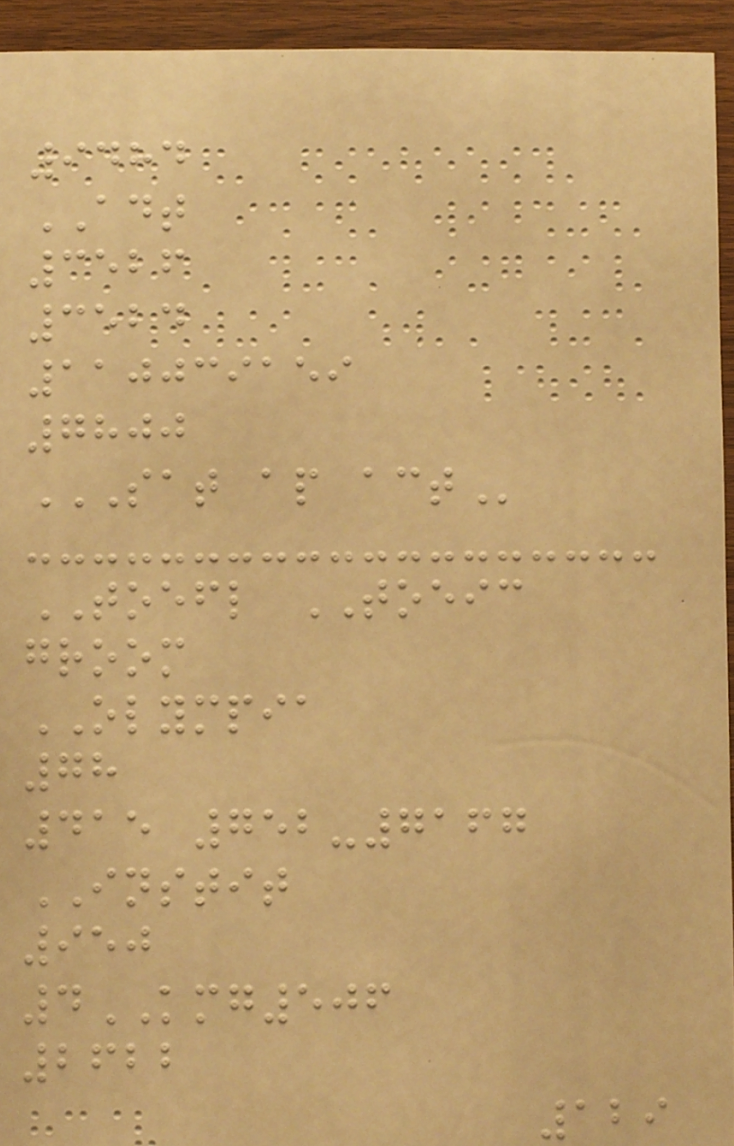9484
ADT
3526
3524
110039159
7800
SAT AP ACT
TOEFL TOEIC
groom
OLYMPIA
78
415 752-7167
INSTIT
950
4KMG506
2622
129
